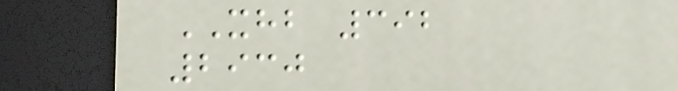XHB 392
2930
